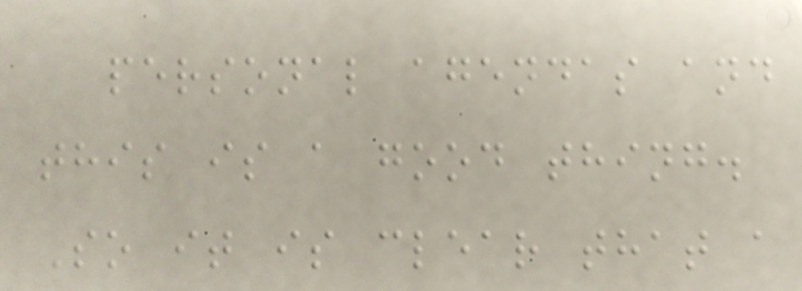personal agendas and
this is a good thing.
So it is clear that a
